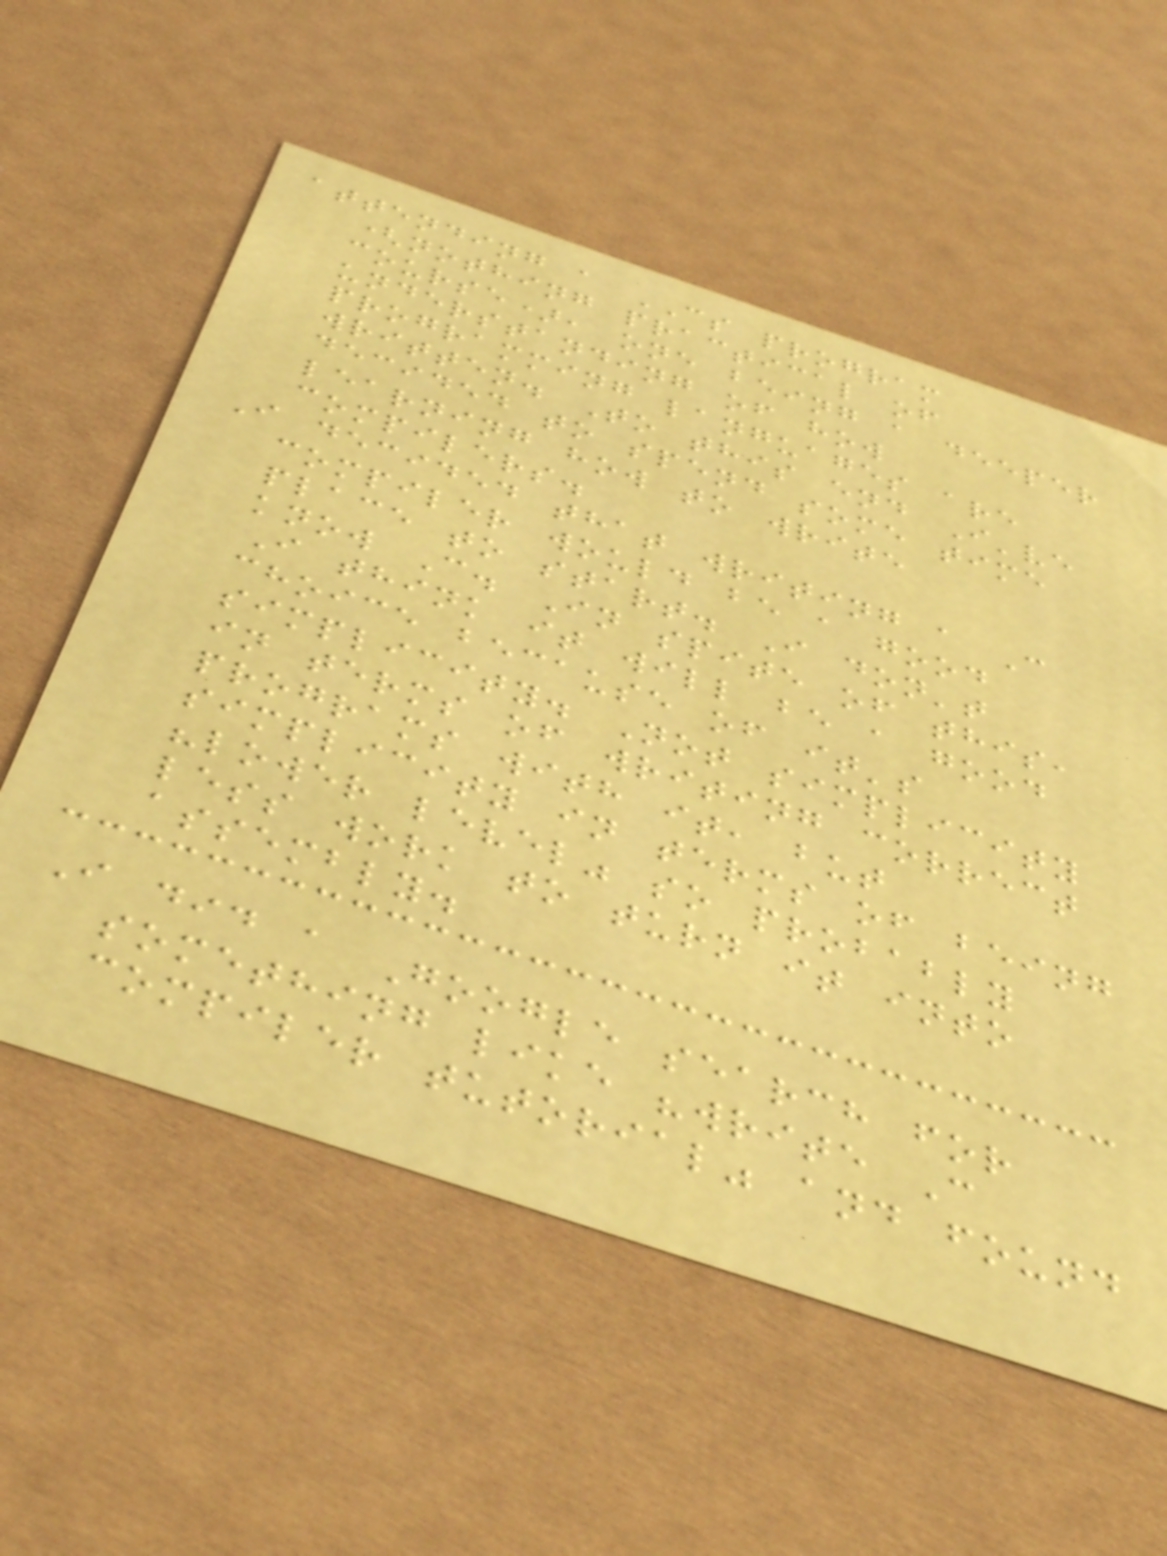attending a CS program
(nothing practical of
course), one being a deeper
understanding of how
programming languages are
written. To this end I've
decided to spend some time
learning how to write
compilers.
I decided that writing a C
compiler would be a good
place to start. I don't
know C. In spite of this,
I think it will be a good
choice because of it's
simplicity. Not simplicity
in terms of writing correct
programs with it, but
simplicity in terms of being
"lower level" so probably
less work to turn it into
assembly.
I did a Google search for
something like "write C
compiler tutorial" and found
